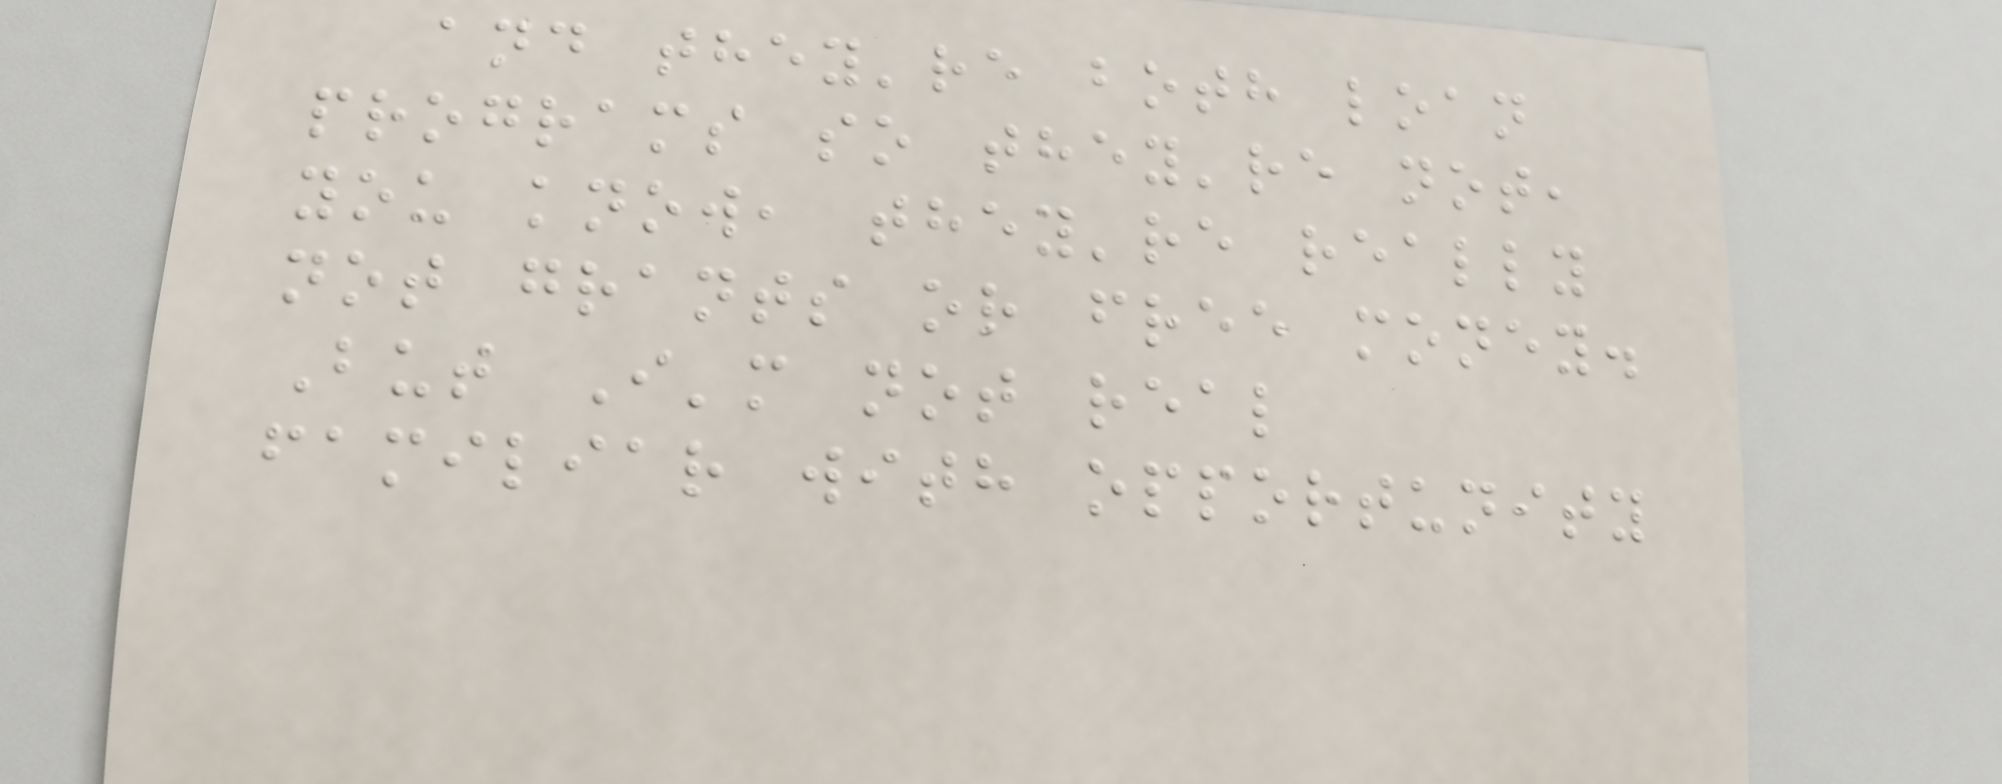and they're both loan
programs so they're not,
you know, they're really
not grants or free money.
But I'm not real
familiar with opportunity
